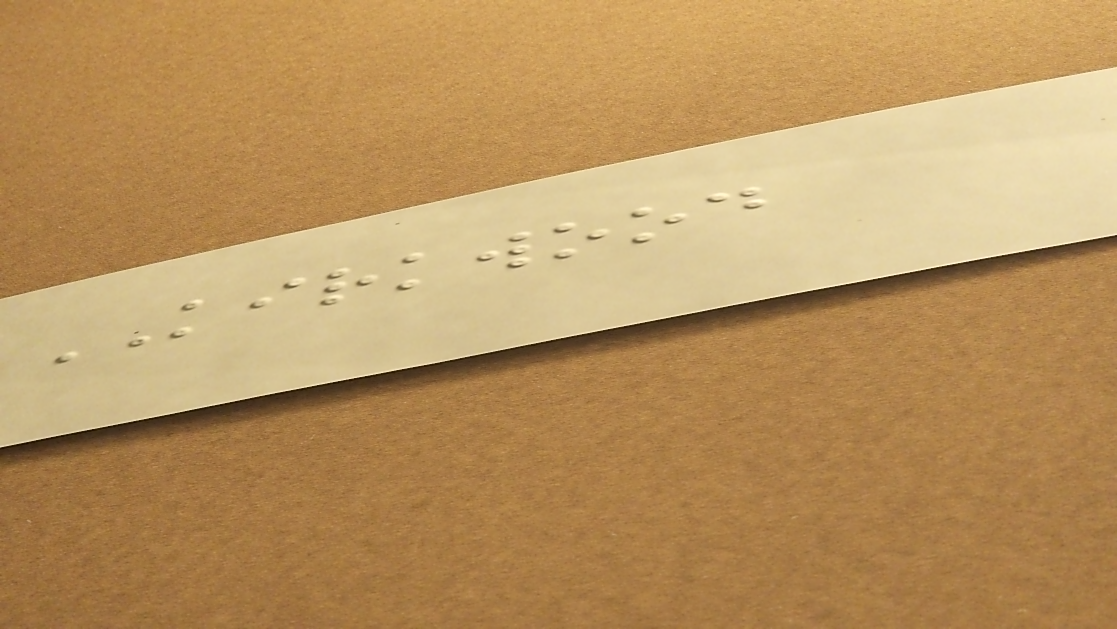KIRKWOOD
